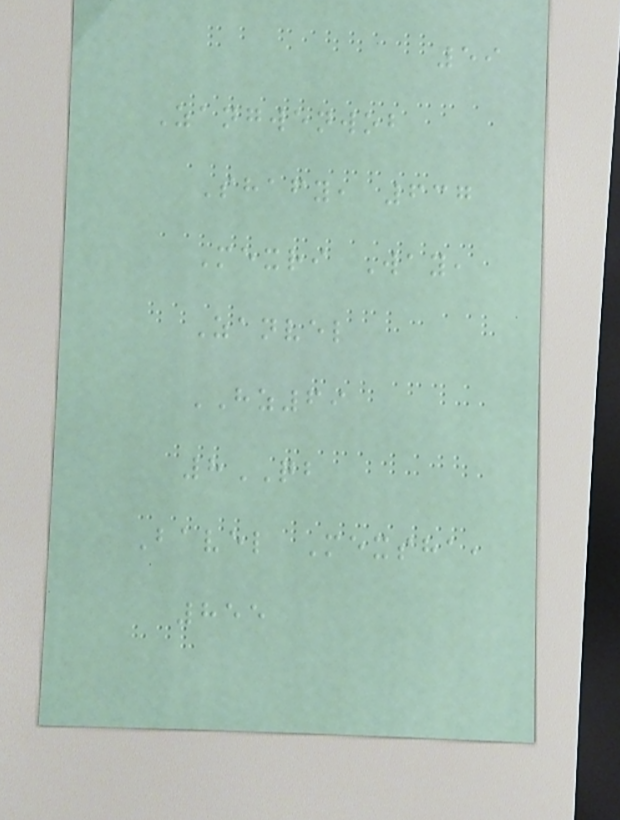59
Zangwenwob
Shafy, 637
Mexri Way,
Zanvel
HZ69
8QB
Bavel Mexsha,
855
